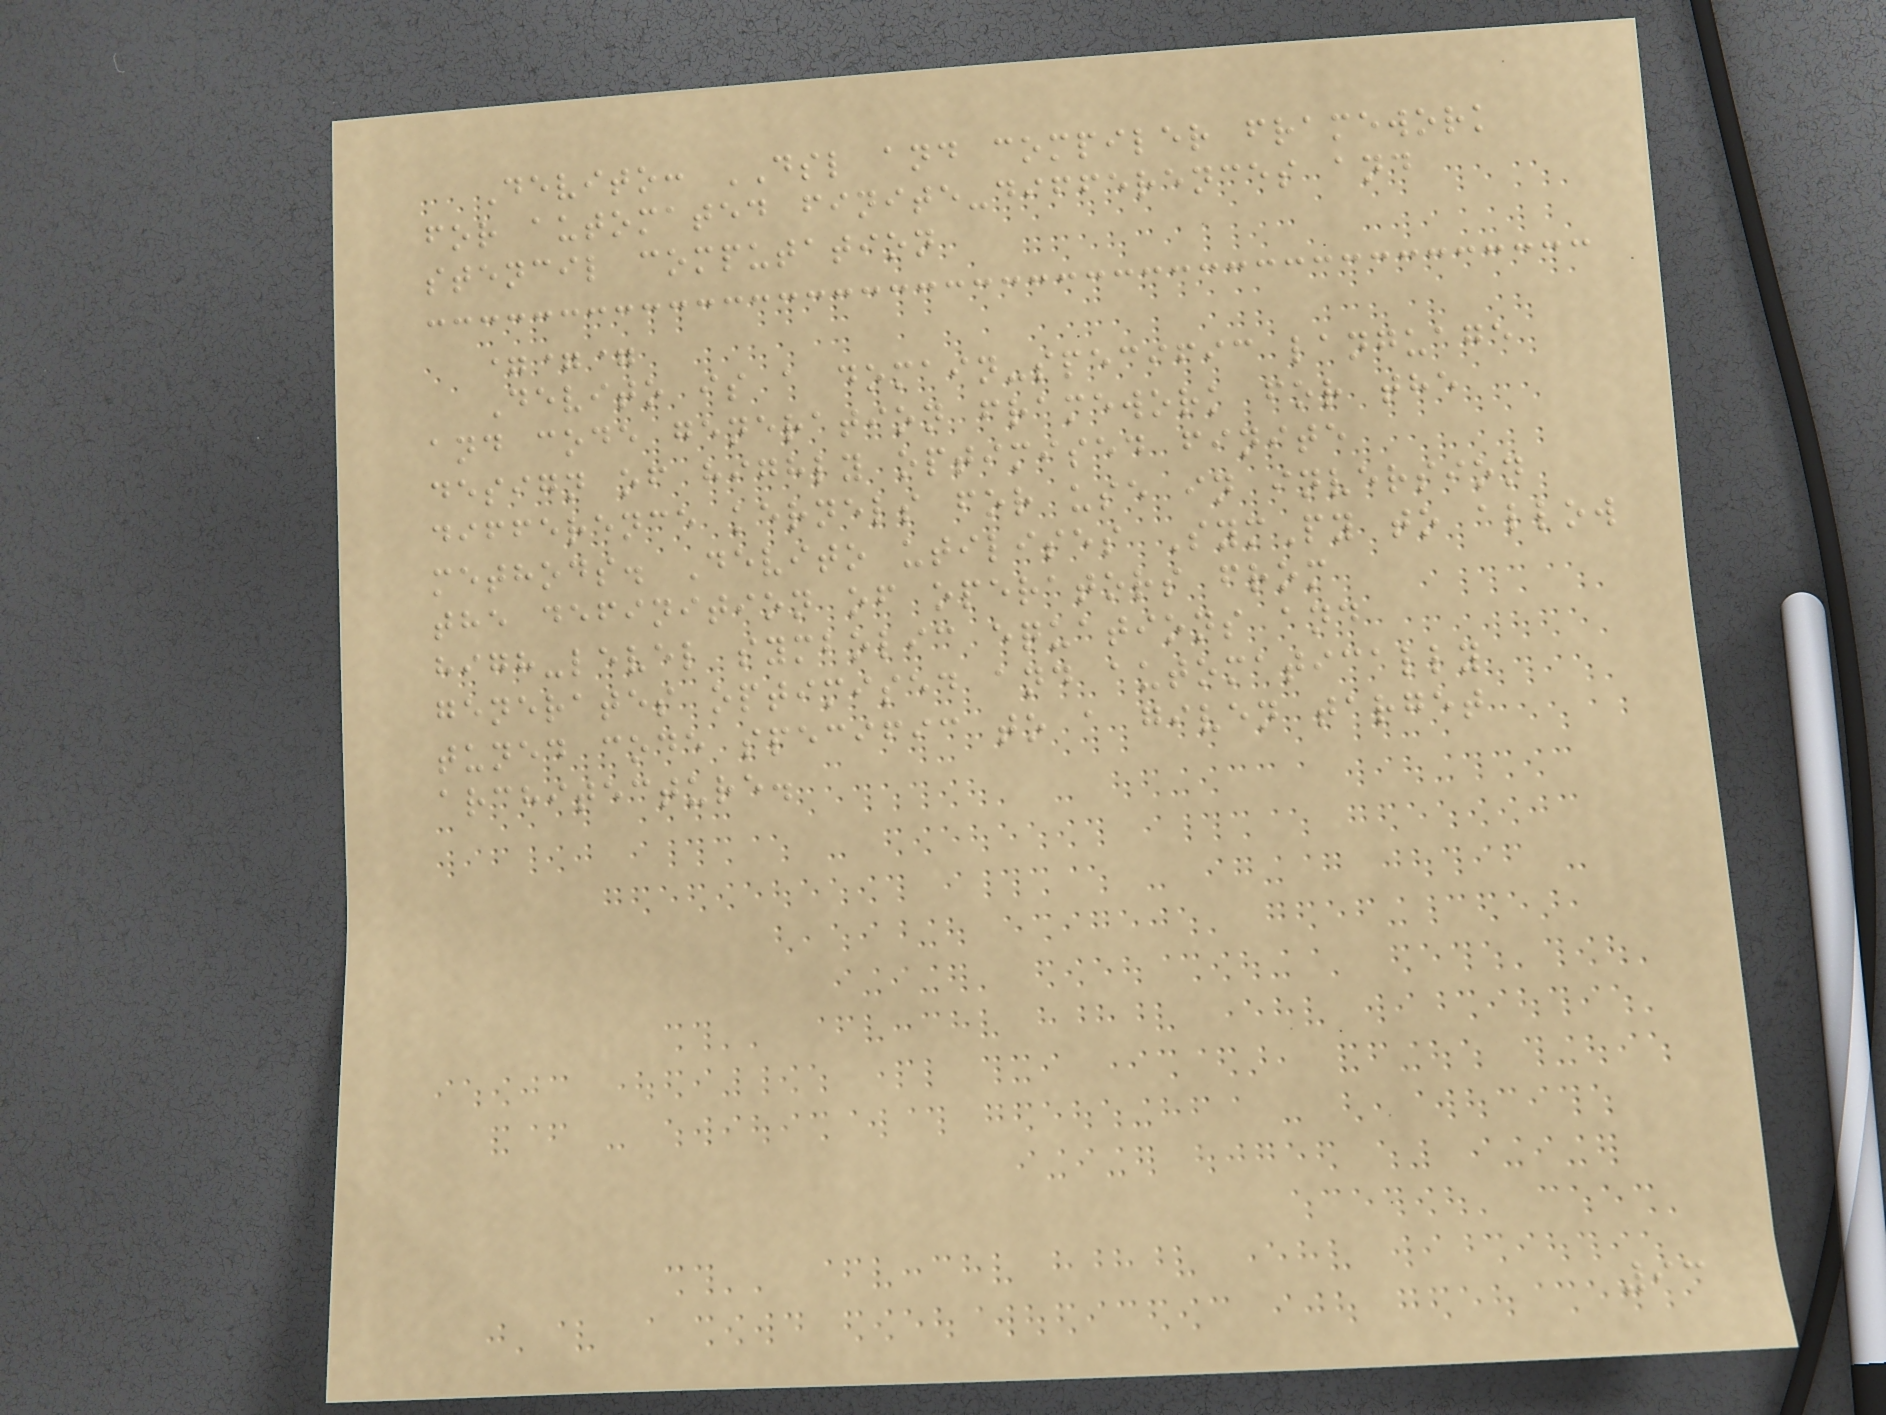Devito: DSL and compiler framework
for automated finite-differences and
stencil computation
===
Devito is a domain-specific language
and code generation framework for the
design of highly optimised finite
difference kernels for use in inversion
methods. Devito utilises SymPy to allow
the definition of operators from
high-level symbolic equations and
generates optimised and automatically
tuned code specific to a given target
architecture.
93
